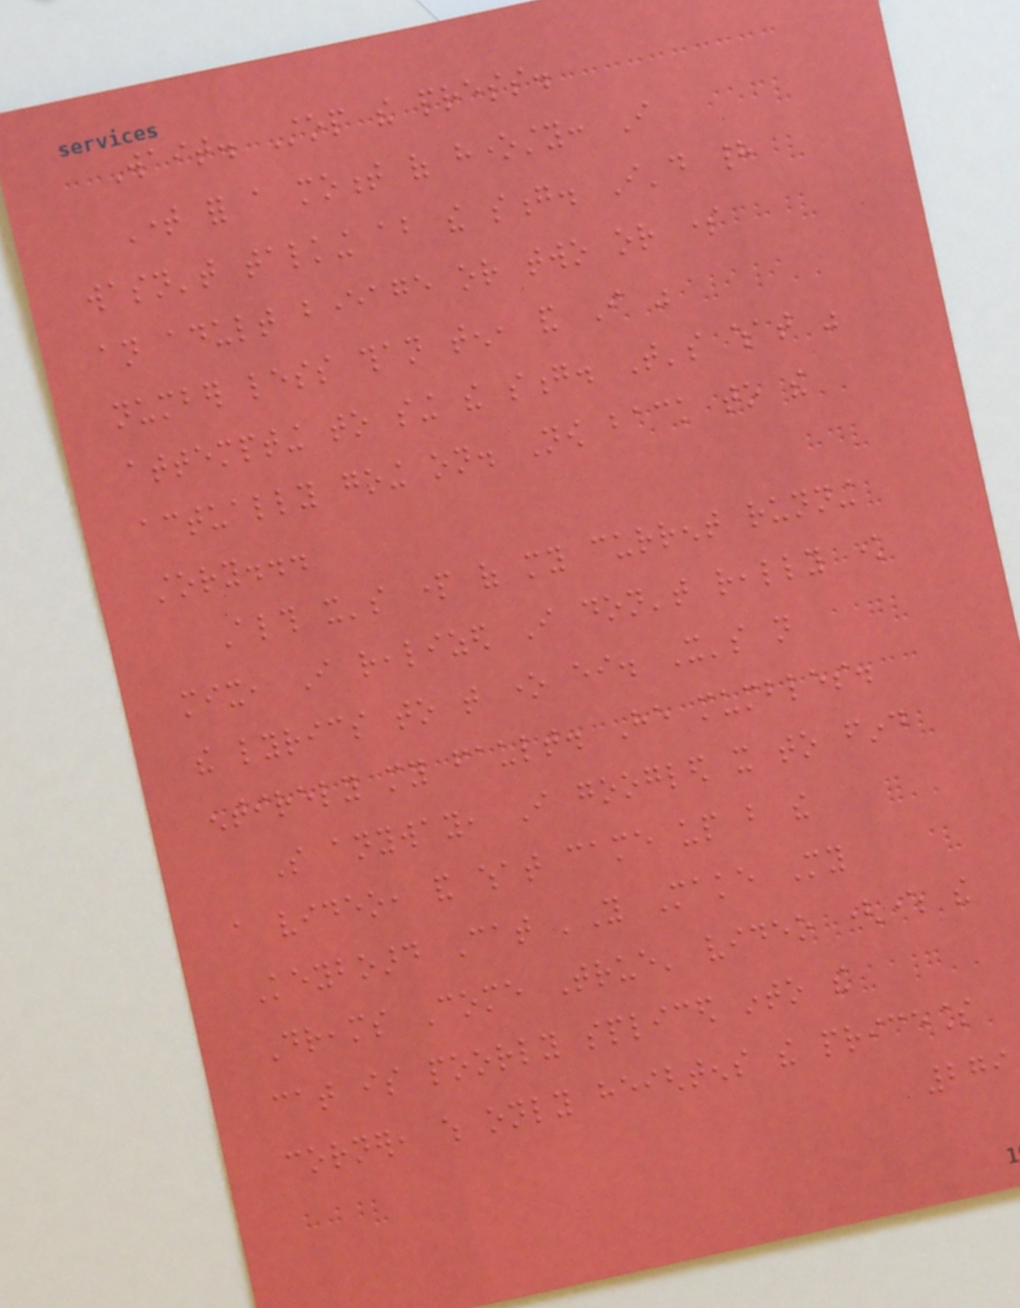Wait. Stop the press.
Time for a moment of honesty: I
wasn't talking about the song. I'd had
an adult beverage or two or some
number less than ten, and I was
attempting to sing the song. That's what was
actually going on. Now back to the
story...
Although it's part of my current running
mix, I realized I don't really know
the lyrics to that one either. It's not
entirely my fault. He mumbles.
So anyway, I googled it to find
a video, and what came up but the
Keyboard Cat 'You Make My
Dreams Come True' video (where the
cat is poorly spliced into the
corner, which only heightens the priceless
279
